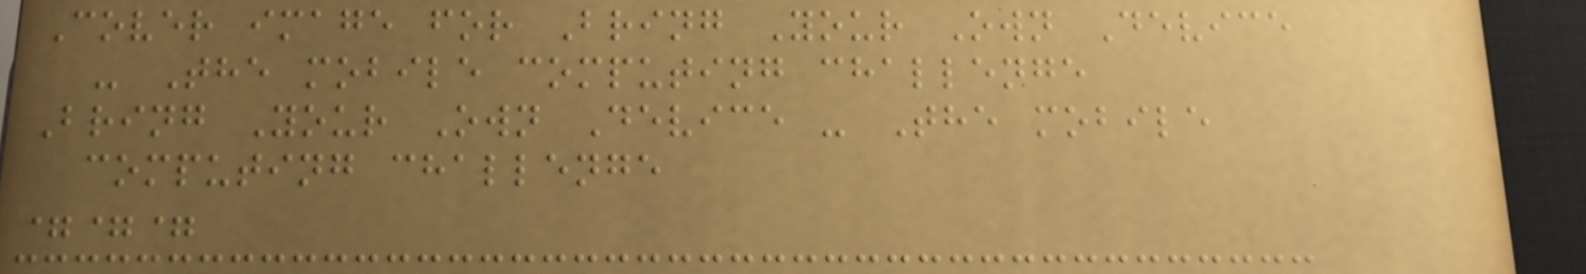Cover image for Bring Your Own Device
- The mobile computing challenge
Bring Your Own Device - The mobile
computing challenge
===
